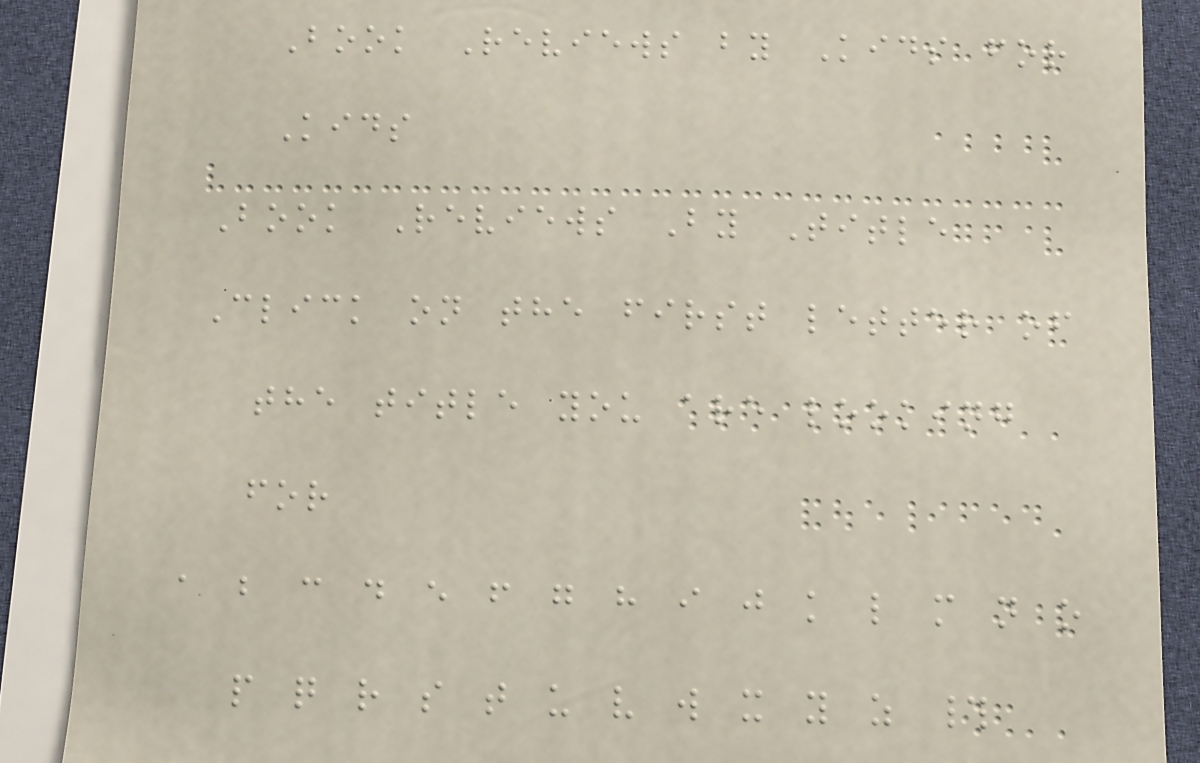Book Reviews by Kids for
Kids
Book Reviews By Title
Click on the first letter of
the title you are looking
for
a b c d e f g h i j k l m n o
p q r s t u v w x y z #
